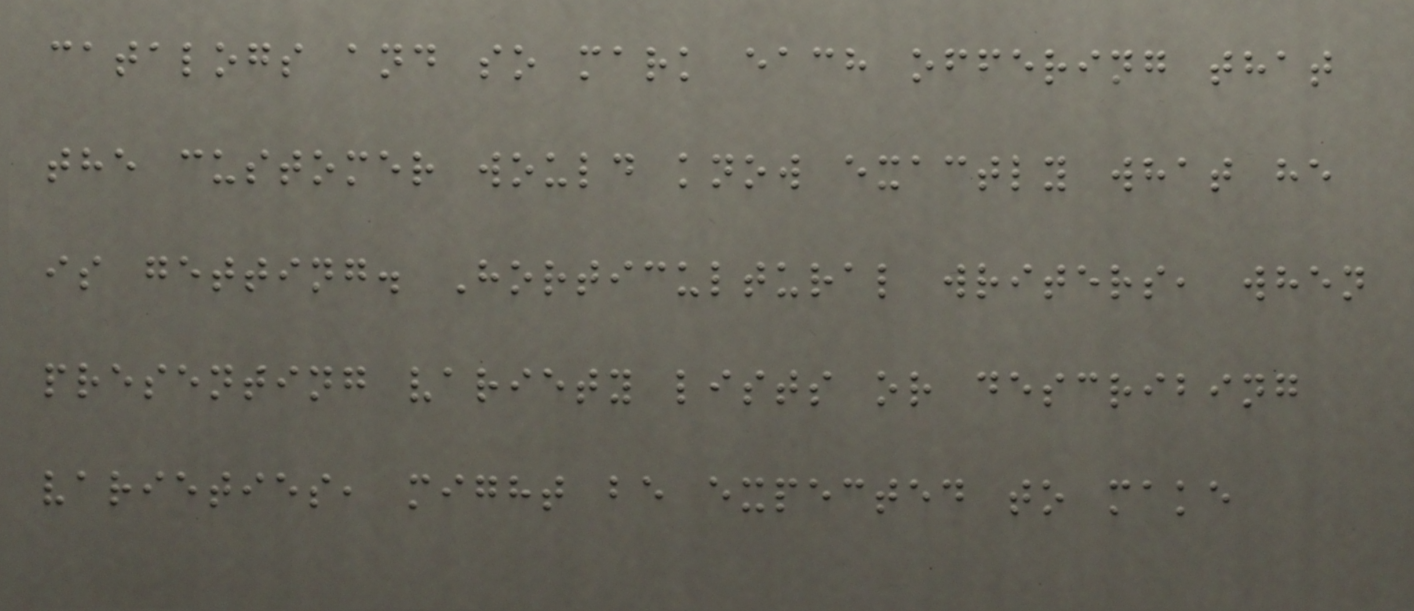catalogs and so mark each offering that
the customer would know exactly what he
is getting. Horticultural writers, when
presenting variety lists or describing
varieties, might be expected to make
